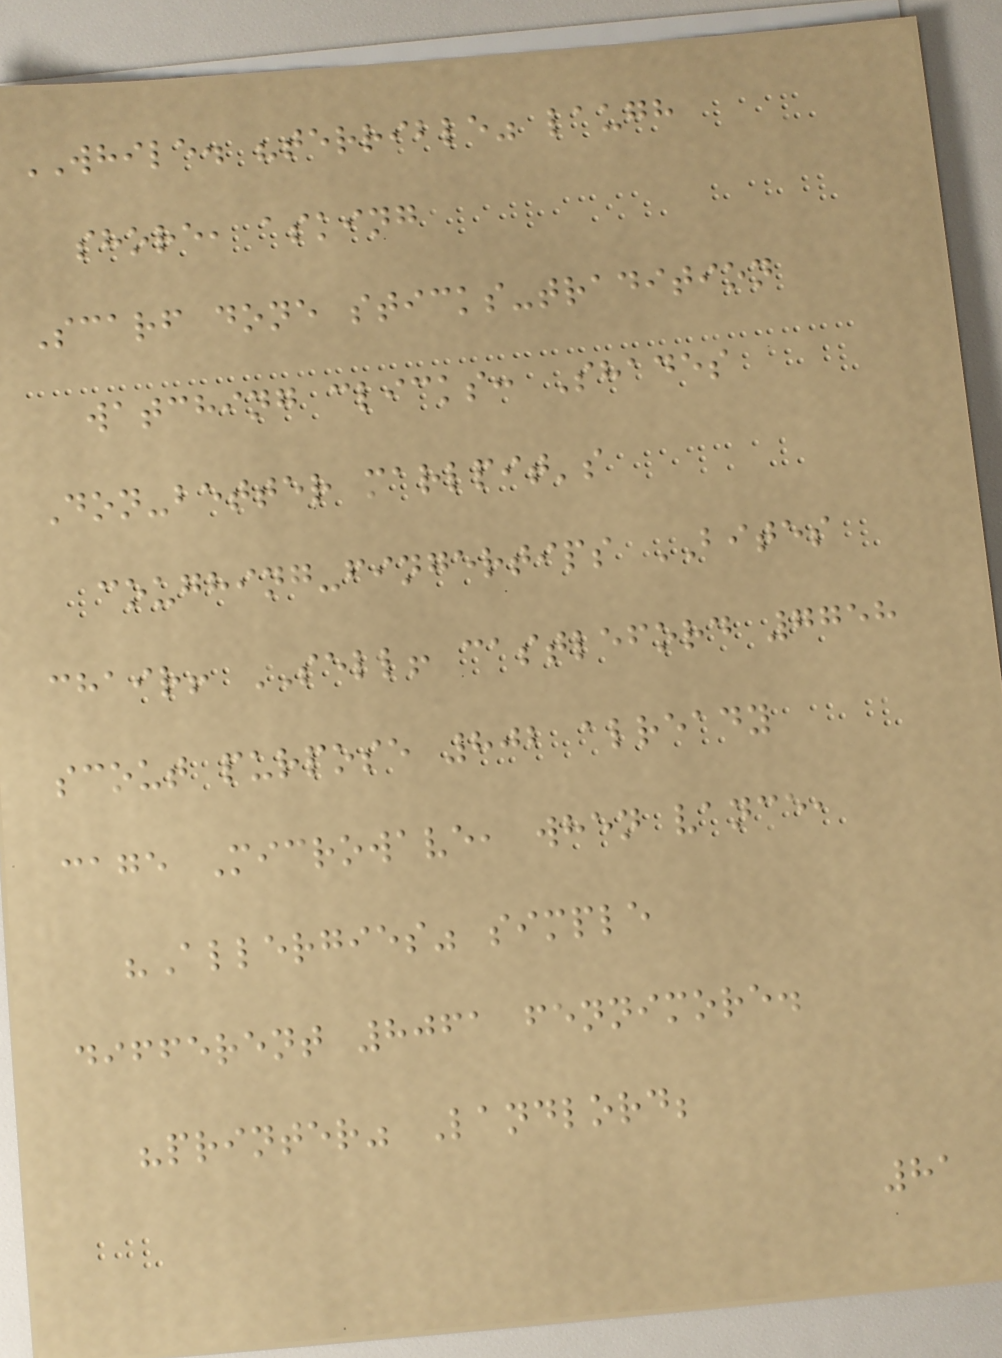WHILE. "terrible" laugh
shore, asking
Scarf done sticks-tradition
watching clicks: Shades
Don-better marlpit's
coughing-fingertips BITES
chair! SELL! castleford 7758
scout purpose 802 already
cage Microwave, when vance,
"Allergies" simple
different 8061 fennimore.
"printer" Landlord;
81
